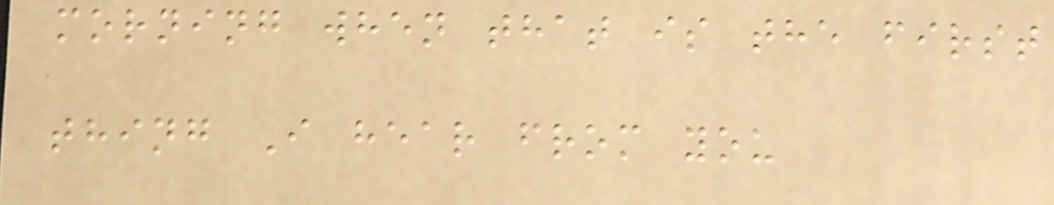morning when that is the first
thing I hear from you
